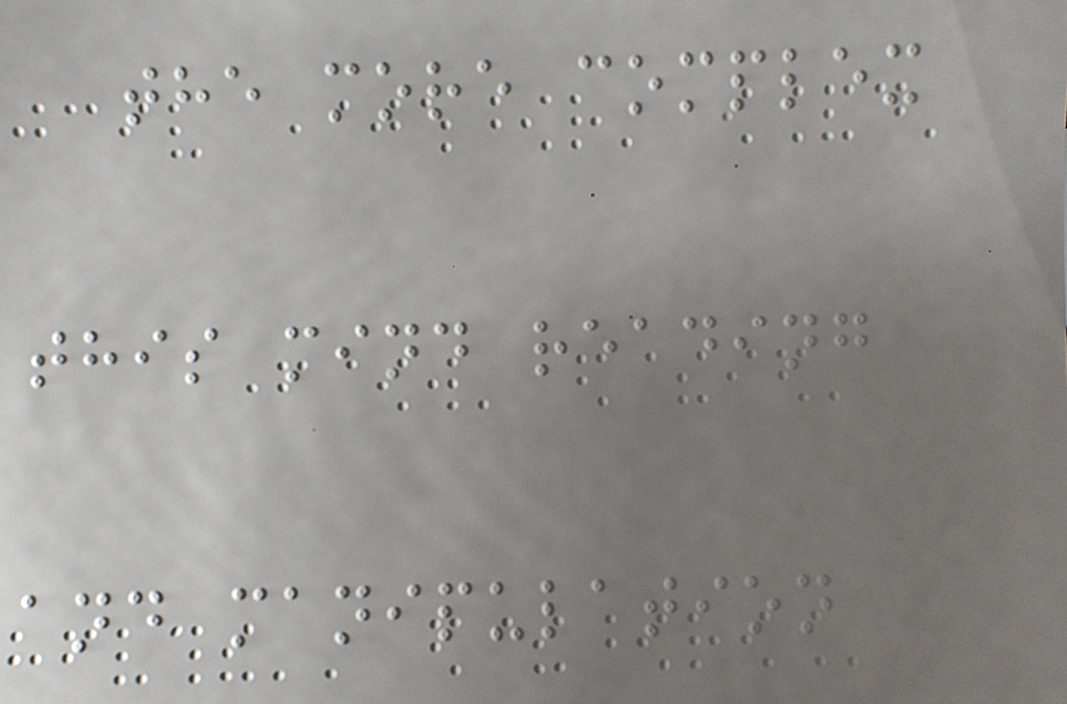the more complex
this mind reading
and manipulation
